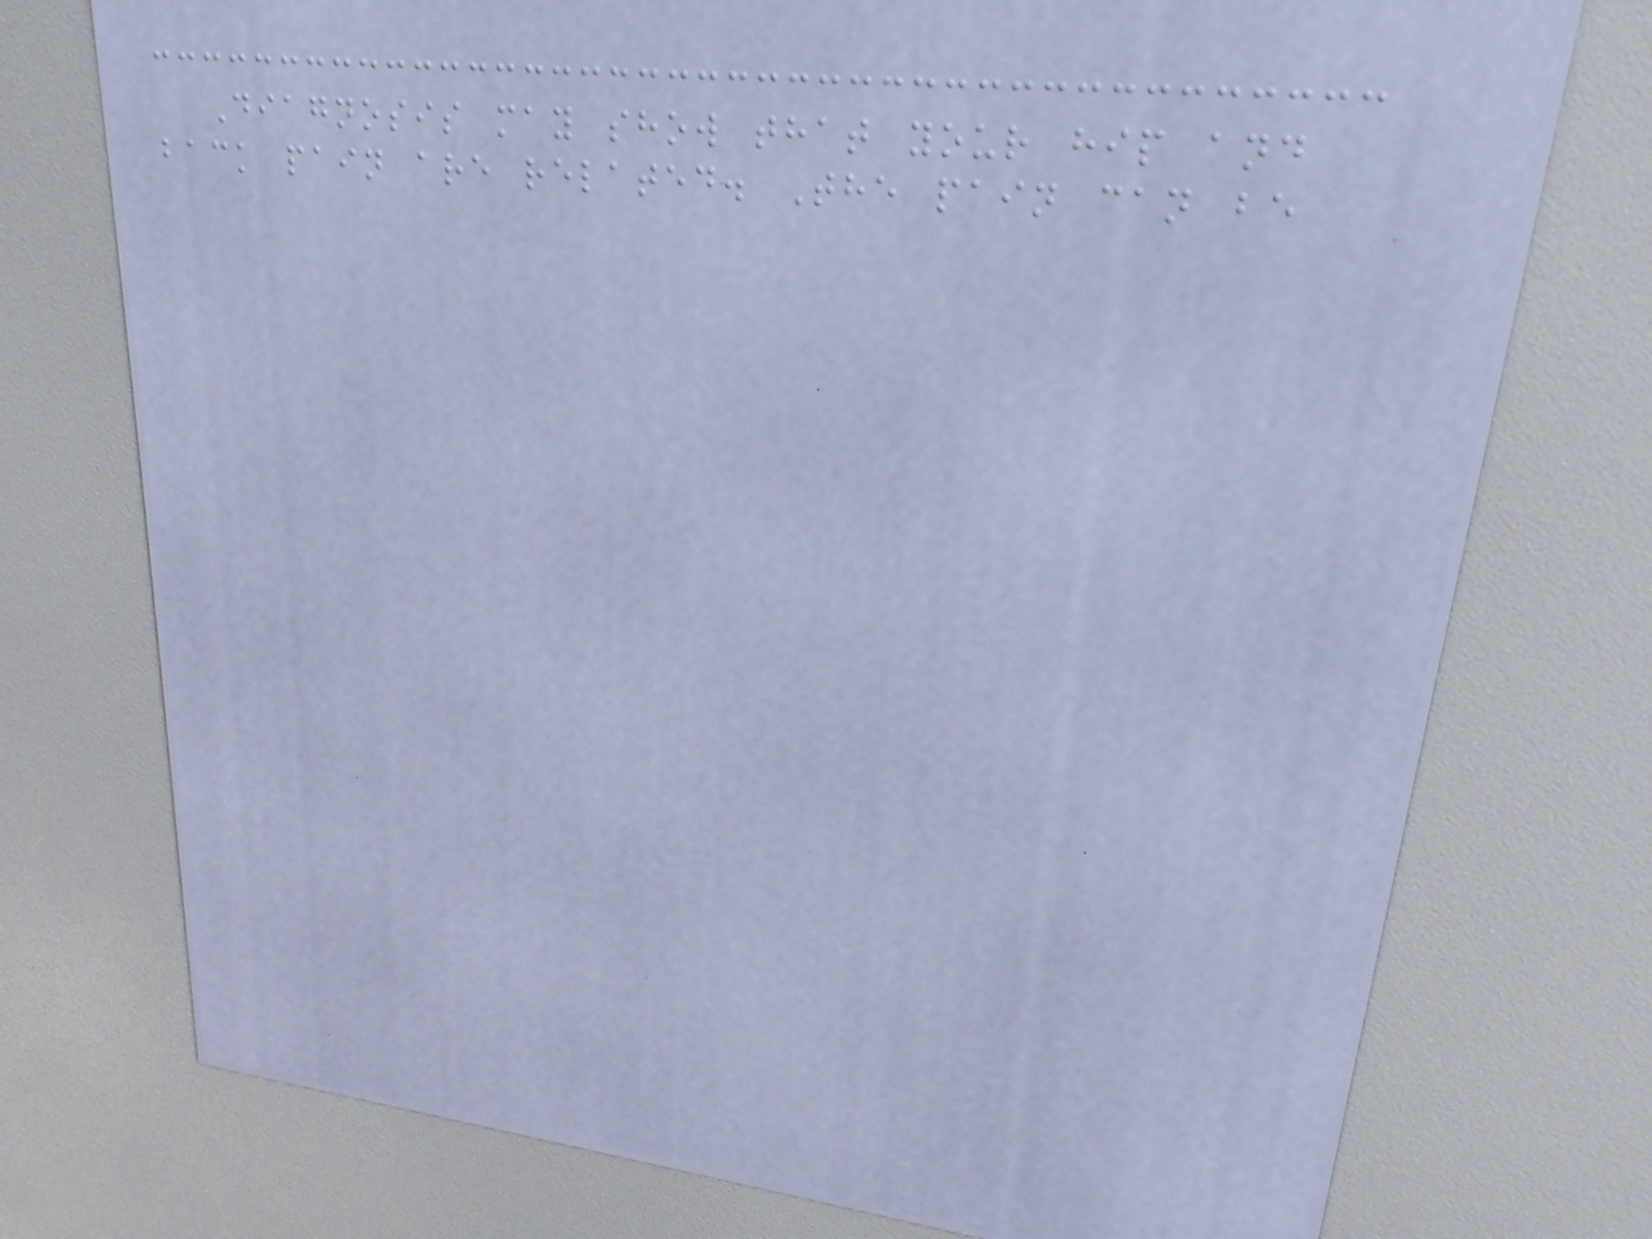Diagnosis may show that your hip and
back pain are related. The pain can be
